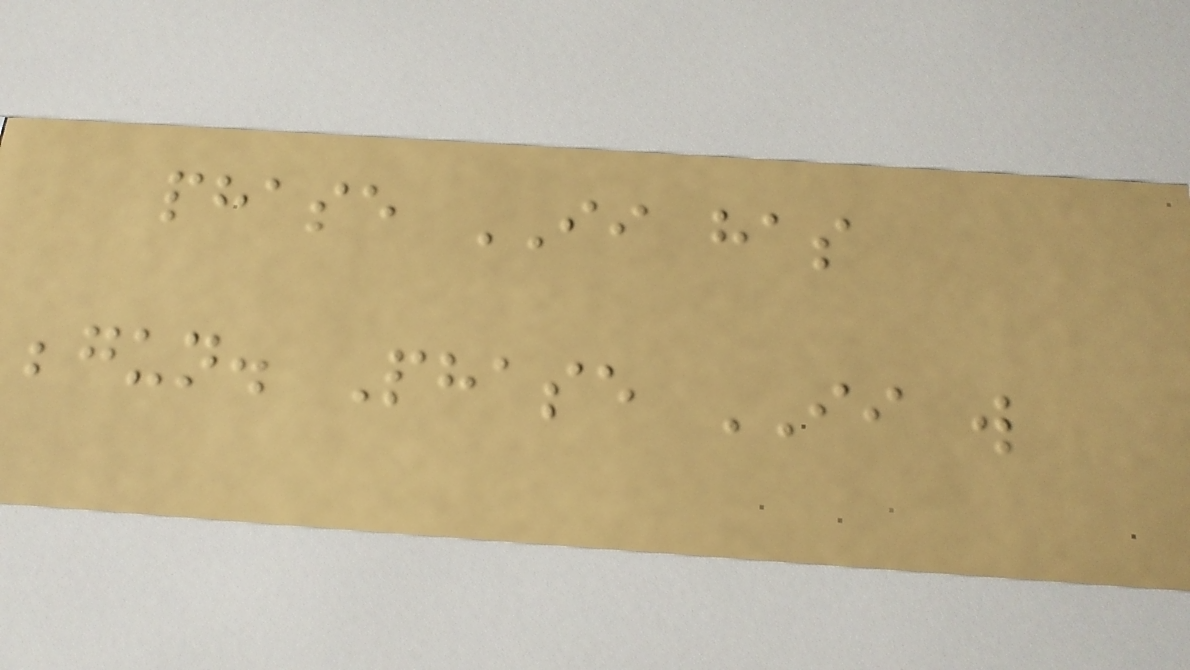phase II has
begun. Phase II will
